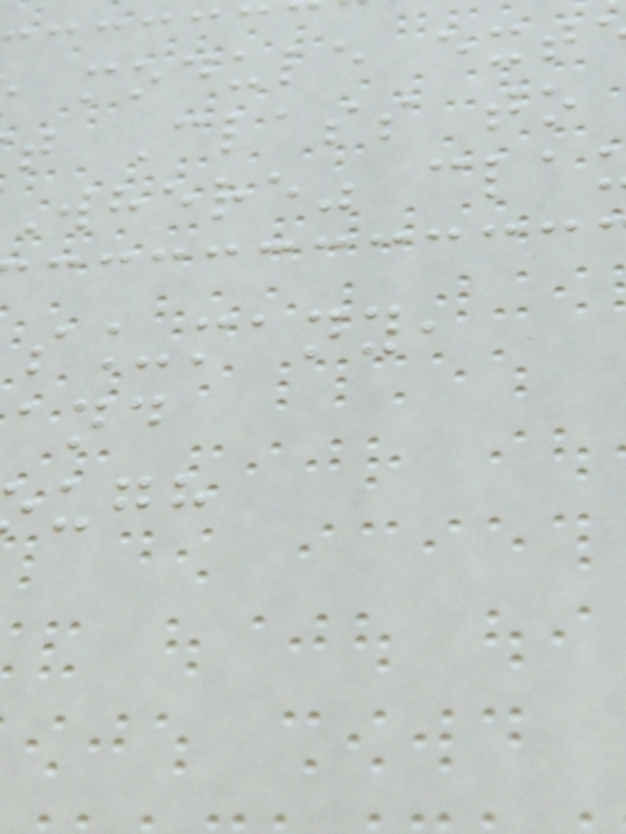module ext
t Class to
where" cla
s_many,
